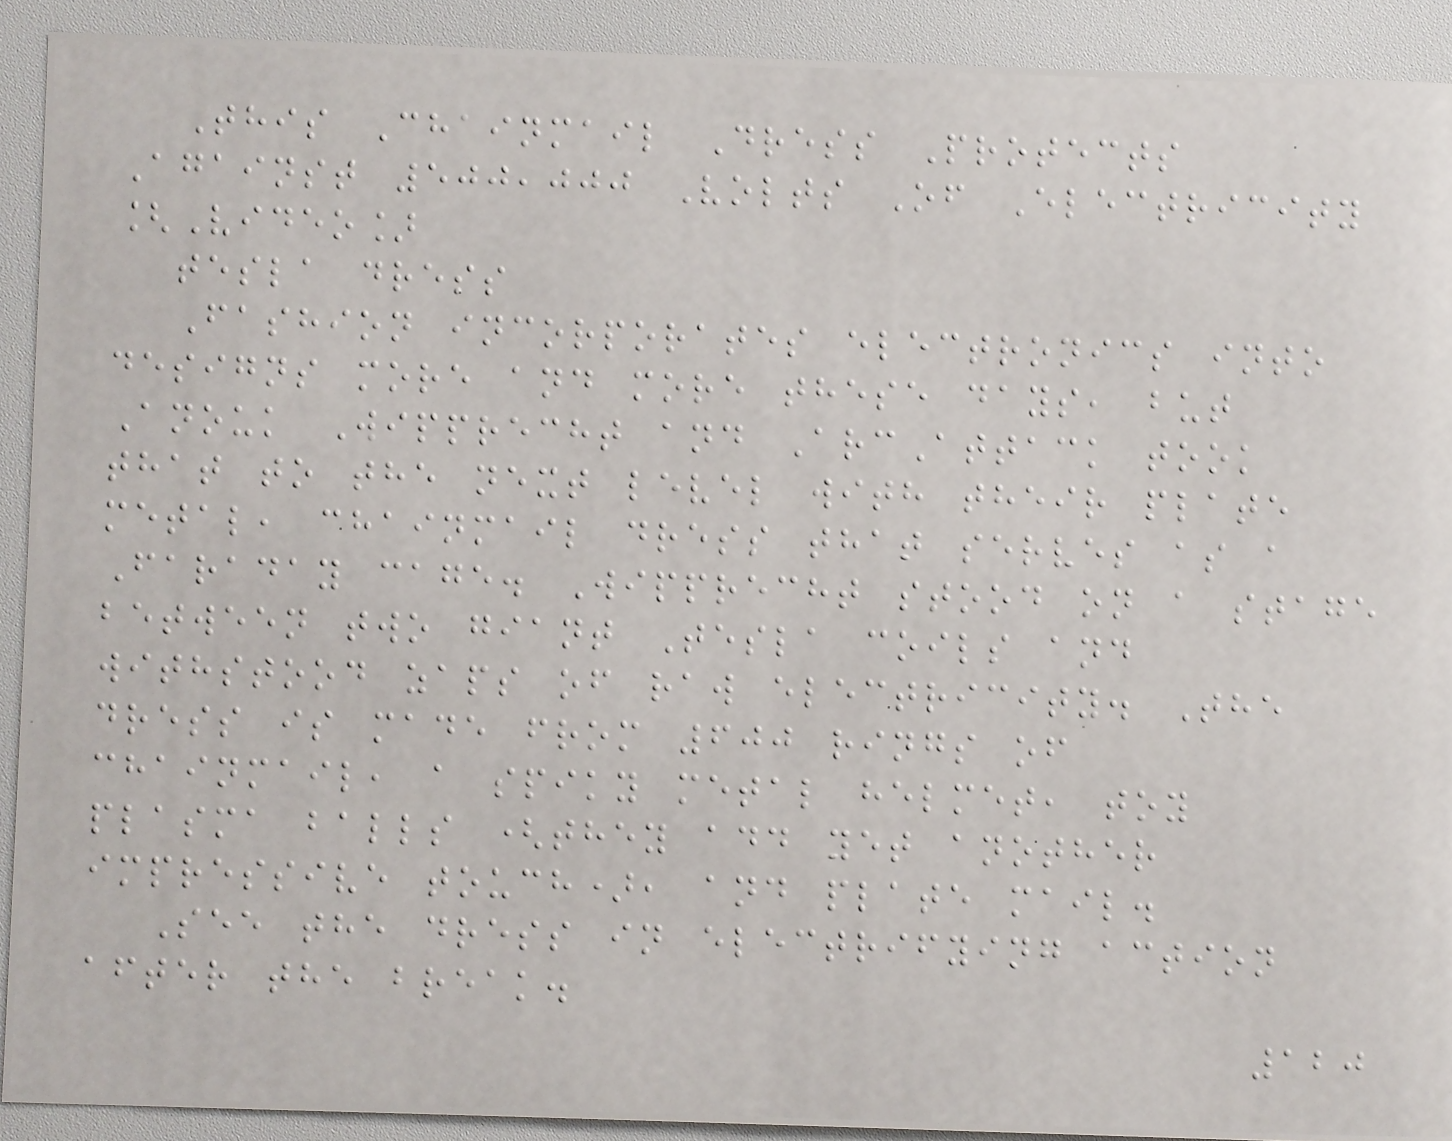This Chainmail Dress Protects
Against 500,000 Volts Of Electricity
[Video]
tesla dress
Fashion incorporates electronics into
designs more and more these days, but
Anouk Wipprecht and ArcAttack took
that to the next level with their plate
metal, chainmail dress that serves as a
Faraday cage. Wipprecht stood on a stage
between two giant Tesla coils and
withstood zaps of raw electricity. The
dress is made from 600 rings of
chainmail, a spiky metal helmet, toy
plasma balls (they add yet another
impressive touch), and plate mail.
See the dress in electrifying action
after the break.
120
